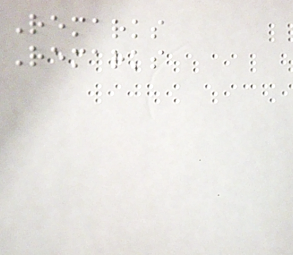Remarks
Remarks
